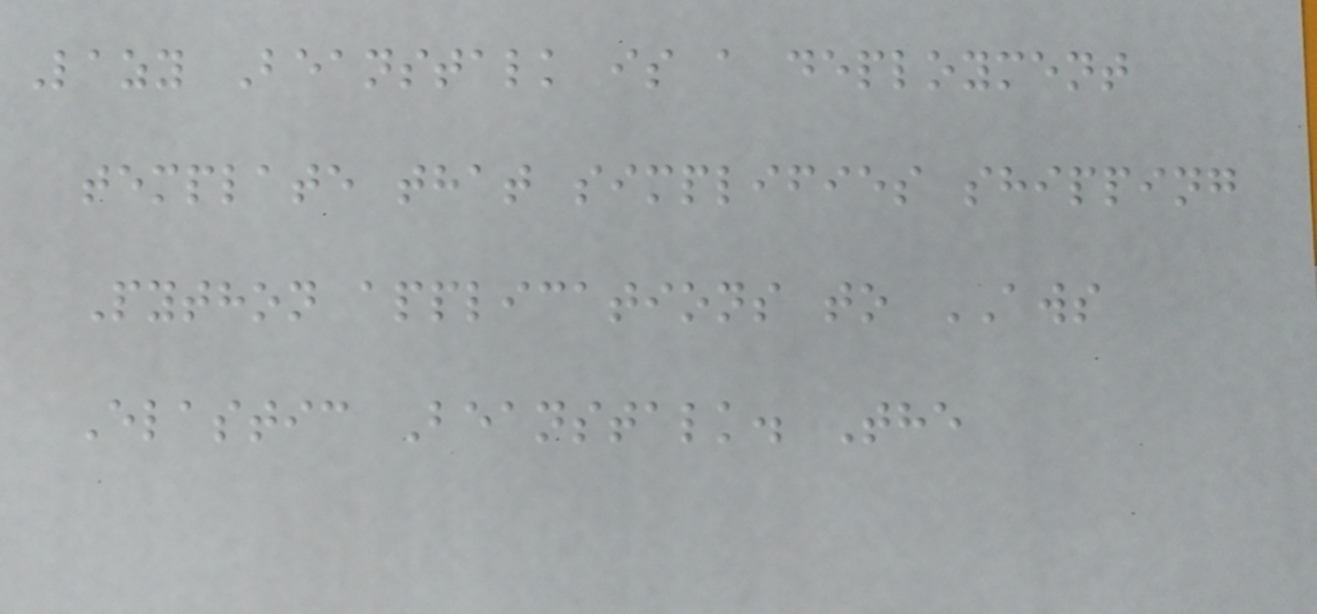Lazy Beanstalk is a deployment
template that simplifies shipping
Python applications to AWS
Elastic Beanstalk. The
